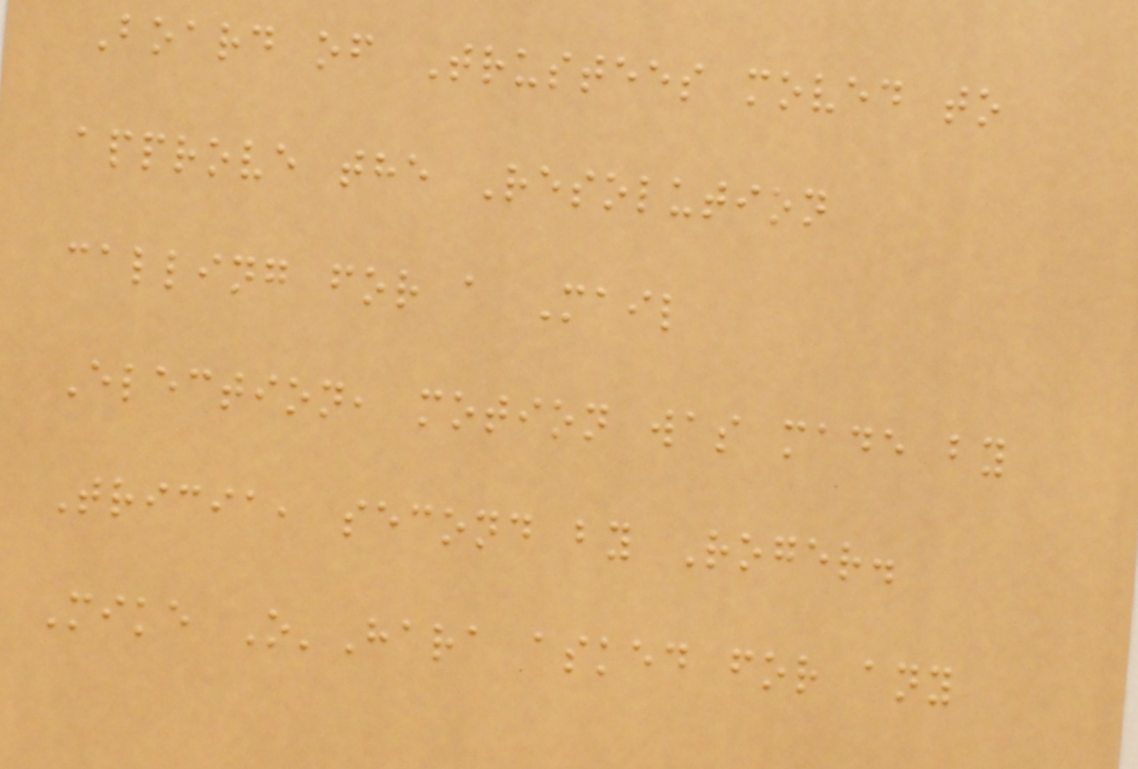Board of Trustees moved to
approve the Resolution
calling for a Mail
Election, motion was made by
Tricia, second by Roger.
Mike O'Hara asked for any
